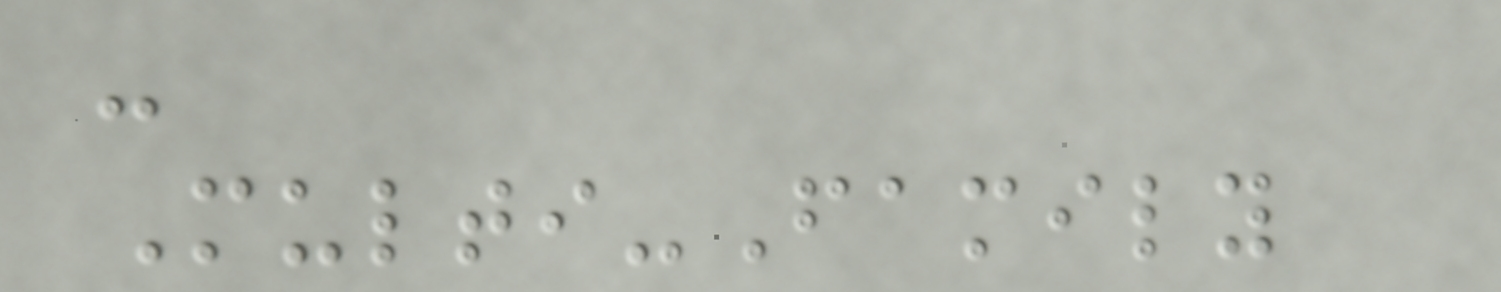-
Multi-Family
